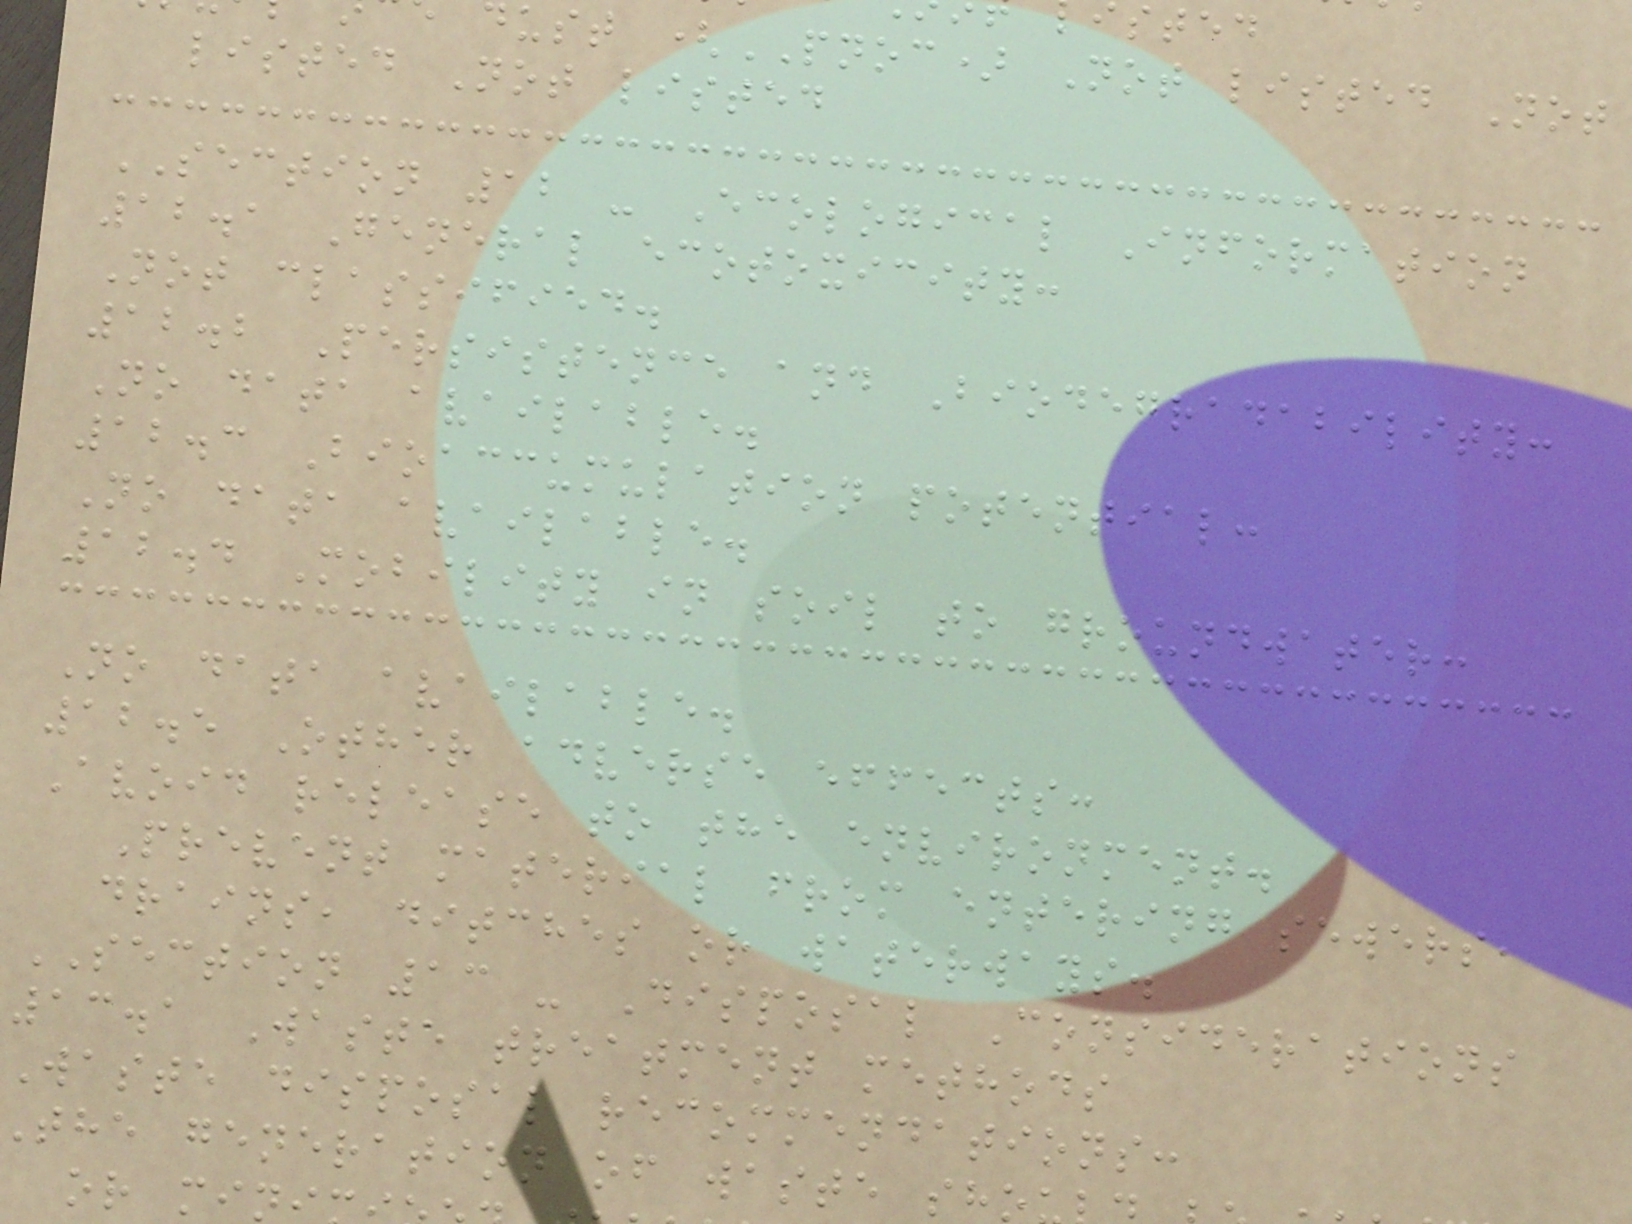dust (PNOC) Not listed Not
listed Not listed
SECTION 12 - Ecological Information
12.1 General ecotoxicity:
Not classified.
12.2 Persistence and Biodegradability:
No data available.
12.3 Bioaccumulation potential:
No data available.
12.4 Mobility in soil to groundwater:
No data available.
12.5 Other adverse effects:
Avoid release to the environment.
Prevent material from entering sewers,
drains, ditches or waterways.
SECTION 13 - Disposal Considerations
13.1 Waste treatment methods
Waste disposal recommendations:
the generation of waste sh
